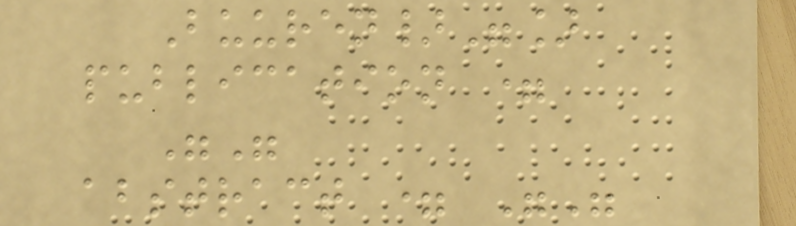Buuren}"]
publication =
""
abstract = ""
